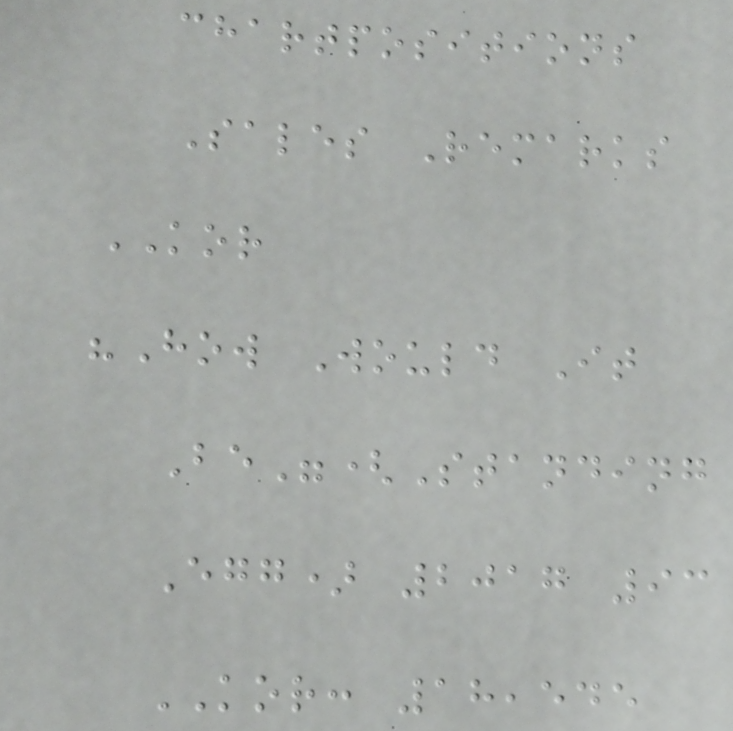chartpositions
Sales Remarks
KOR
"How Would It
Be"(Standing
Egg) 2017 93
KOR: 18,545
